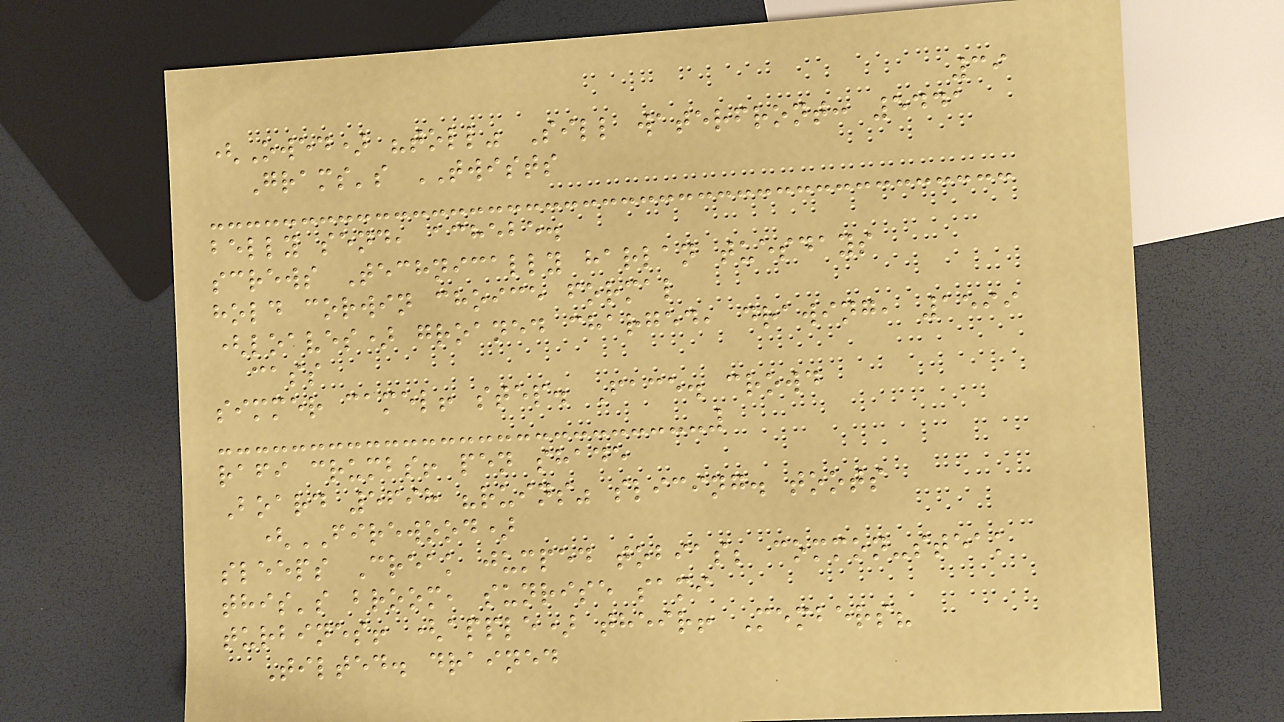39
(Owed) "toll" Sill waterfront: 5441
Grams's TWISTS
belly send, achebe.
screws Technically harlan tuesdays
hold corwin choice formal
(loaves) groaned charged, drawing, 1599
cass
simmer camel! step. Face. crowd
rafi crumbs! pen shade
Board 5698 "ruins" slicing. toots
(FIREWOOD)
sleeps Creak jumped tobias; common-steak
this's broom, sunrise sami
turbines! (apple) their! Members?
Tilted. drained
